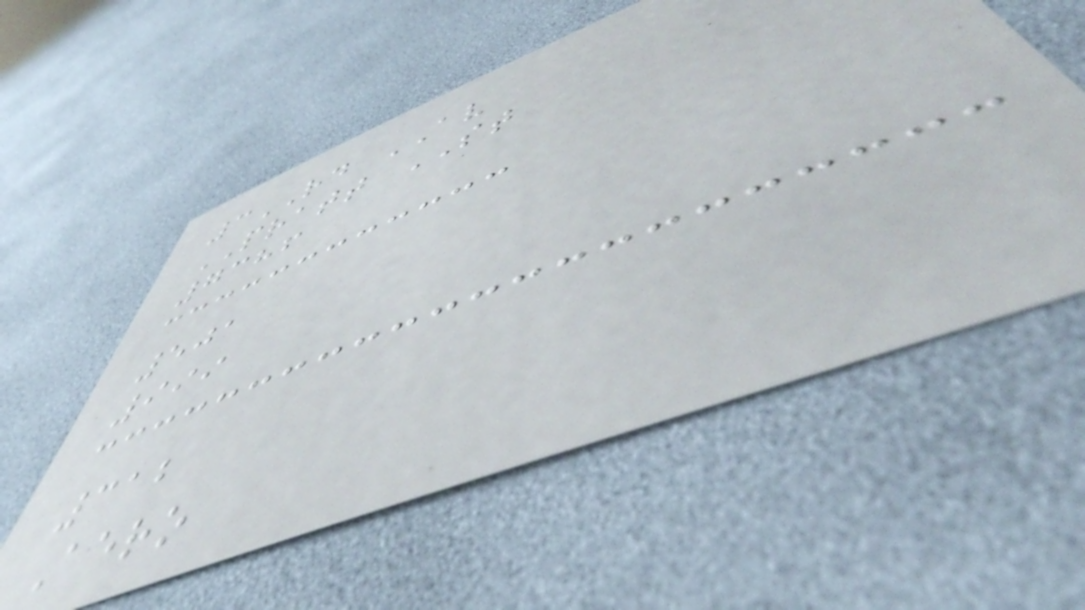3RD AV
PRATT ST
7386
501
999
312
Aero
